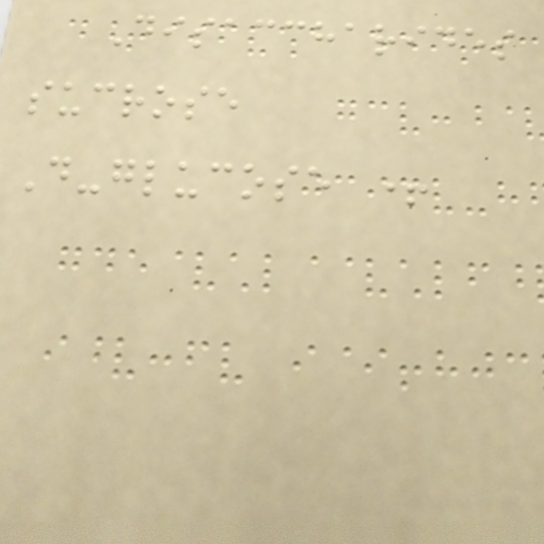Disaccharides
sucrose
D-glucose +
